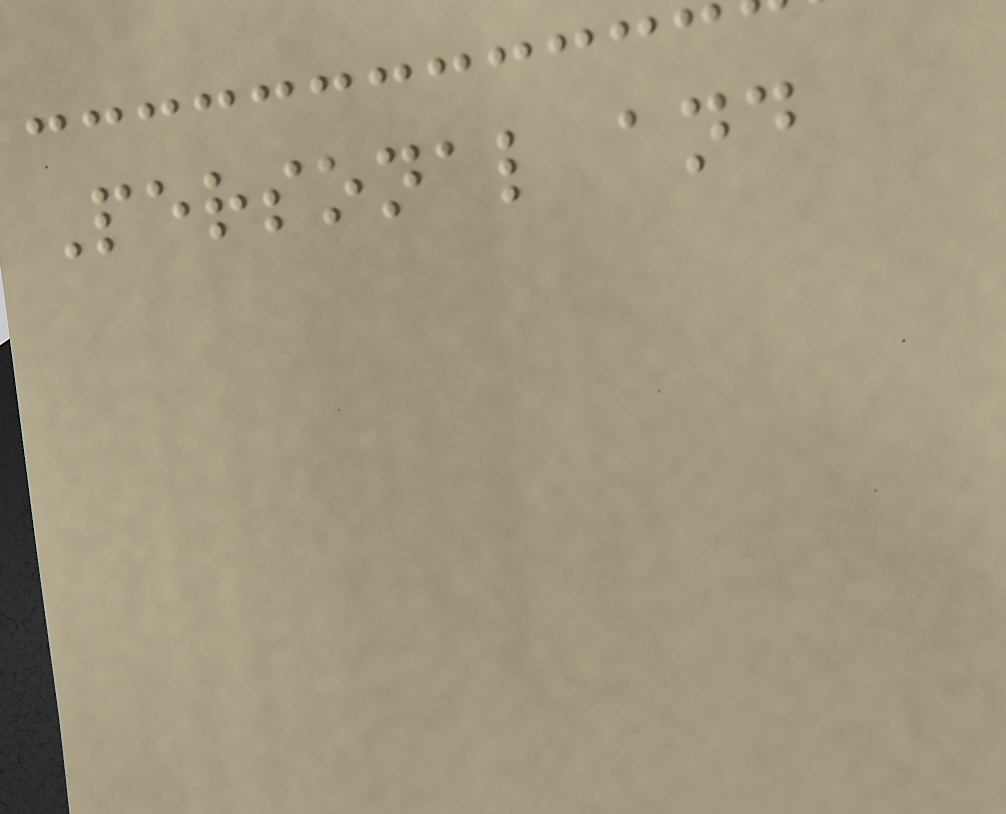Personal and
